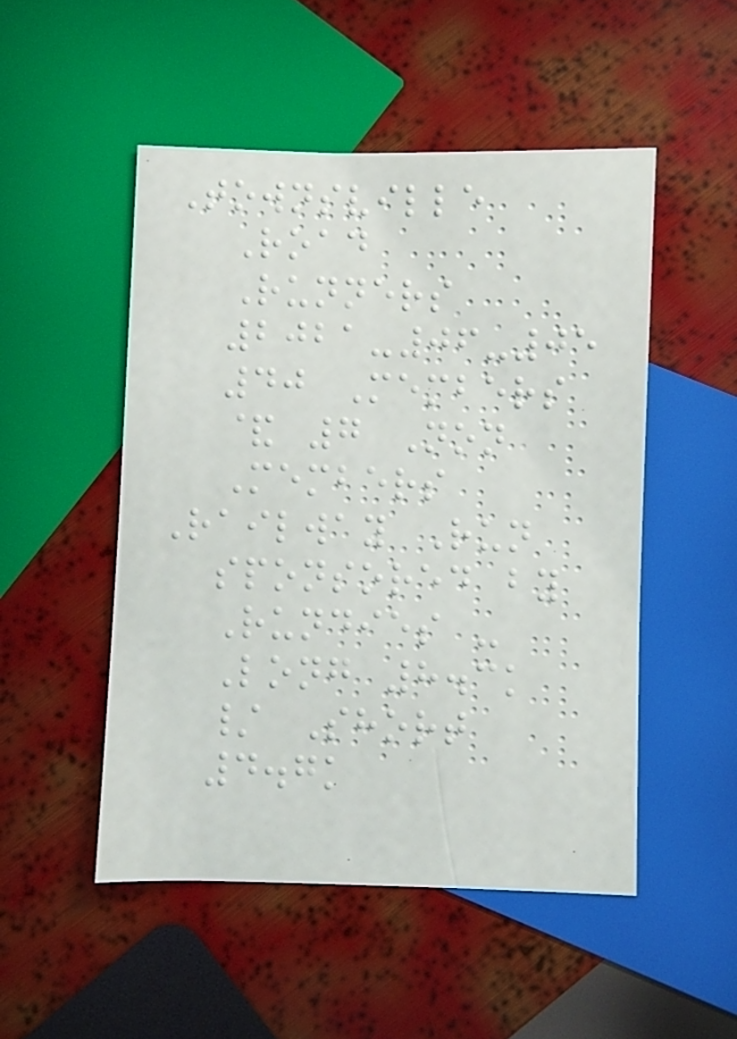Townsville
Road
Runners
2021-06-05
40 Members
& 7 Non
Members
Railway Run
sponsored by
Rundies -
Long 8.3k
/ Short
4.7k
